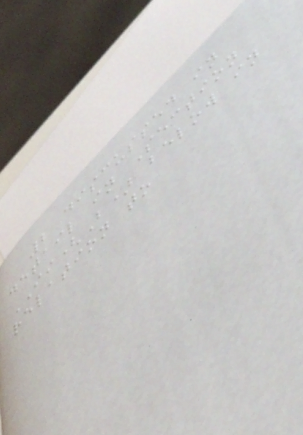2 discussed in
detail in Section
II(B) below in
relation to
